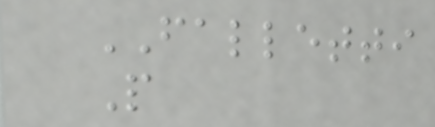FALLETTI
P
